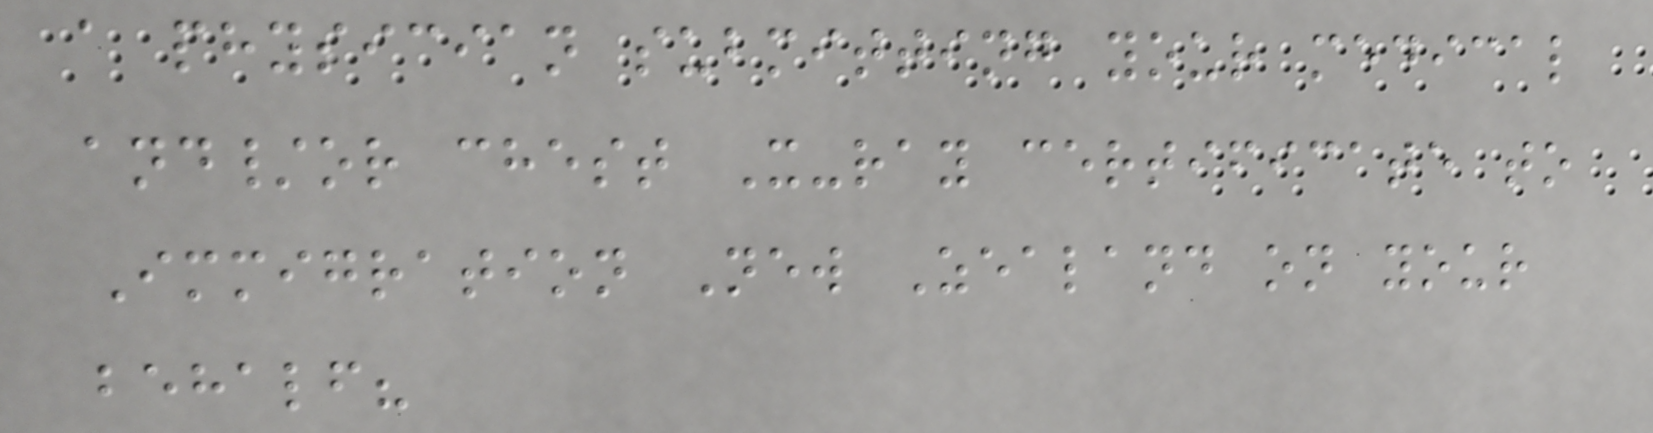a physician submitting your medical
and/or chest X-ray certificate to
Immigration New Zealand on your
behalf?
